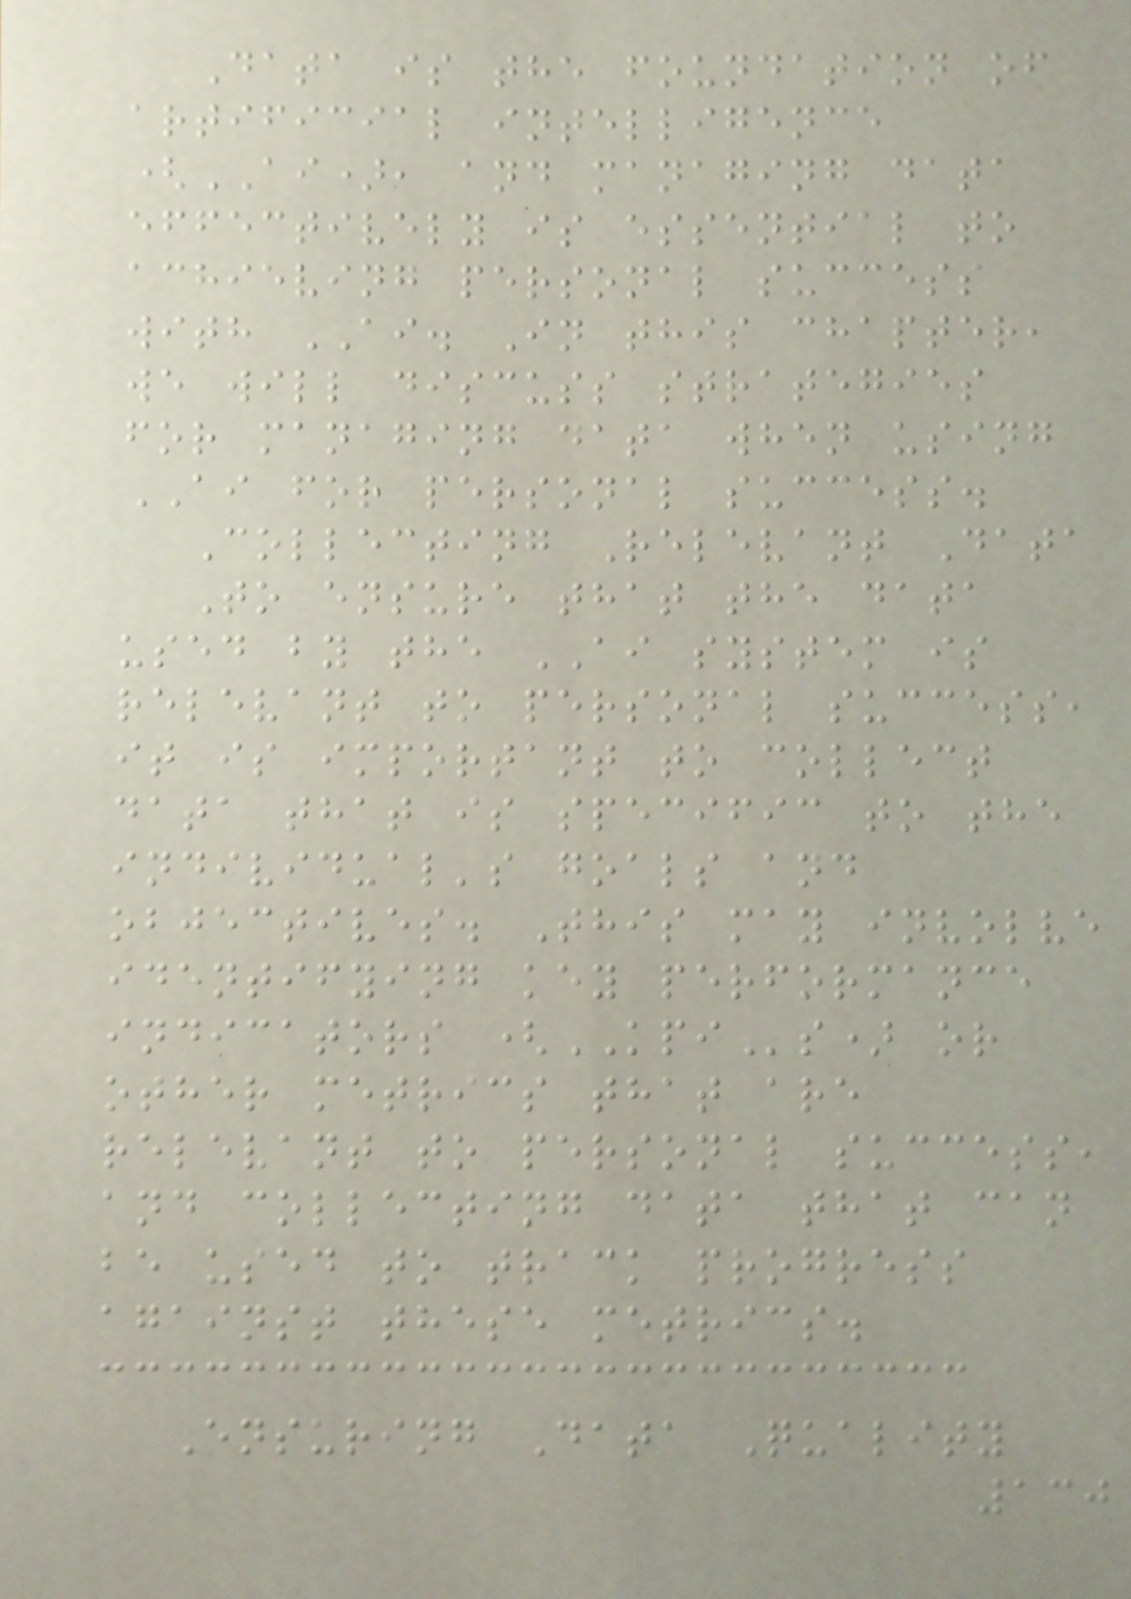Data is the foundation of
artificial intelligence
(AI), and managing data
effectively is essential to
achieving personal success
with AI. In this chapter,
we will discuss strategies
for managing data when using
AI for personal success.
Collecting Relevant Data
To ensure that the data
used by the AI system is
relevant to personal success,
it is important to collect
data that is specific to the
individual's goals and
objectives. This may involve
identifying key performance
indicators (KPIs) or
other metrics that are
relevant to personal success,
and collecting data that can
be used to track progress
against these metrics.
Ensuring Data Quality
130
